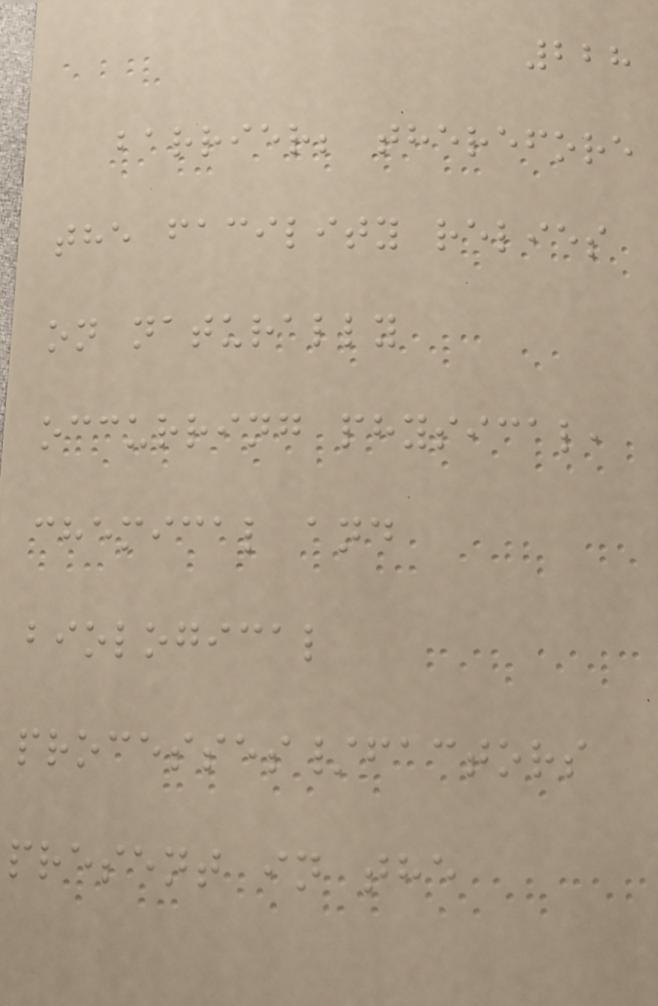228
barrier; therefore
the facility relies
on naturally
occurring physical,
chemical and
biological
processes/factors
present in the
